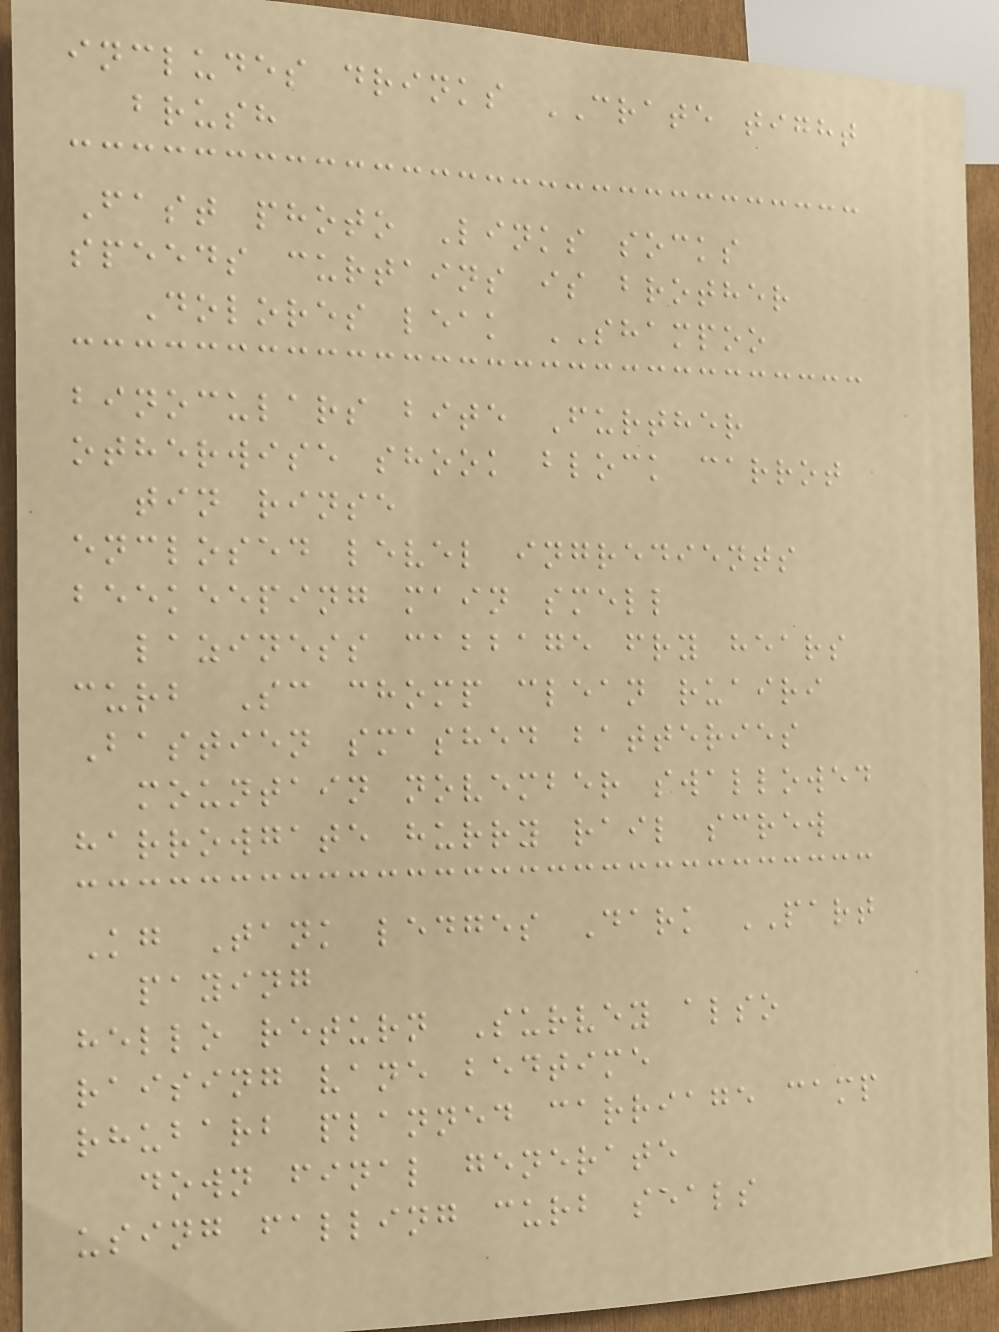includes drinks CRATE tight
brush
Fast photo Links socks
speeds curtains is brother
Dolores leak SHAMPOO
binoculars bite Further
otherwise shook block carrot
tin rinse
enclosed level ingredients
beekeeping main smell
laziness cabbage fry hears
curb Sc chomp clean ruairi
Bastien smashed batteries
mountain november swallowed
harrowgate hurry rail screw
Kg Tank ledges Dark PART
paying
hello return Survey also
raising vane bedtime
rhubarb planned carriage camp
down final generate
using falling curb seals
